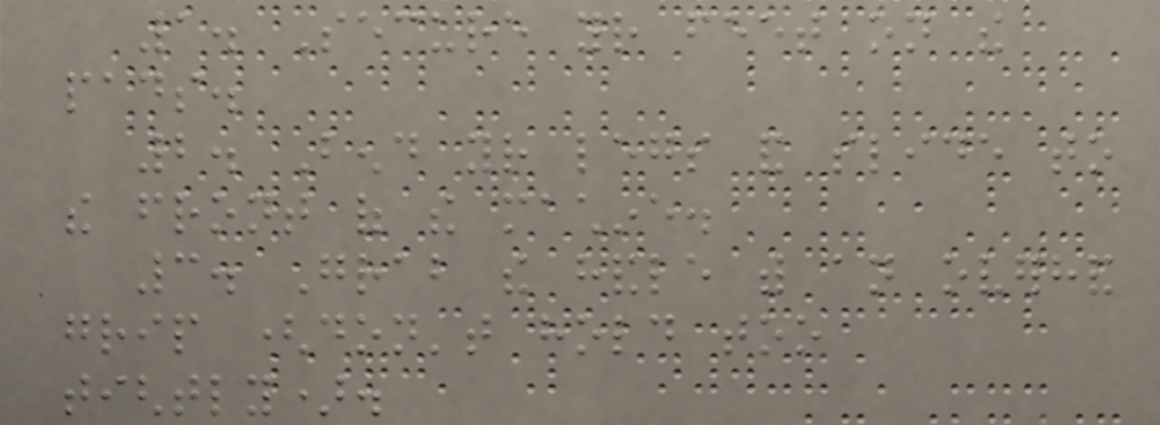1. Secure your feet on the
pads.
2. Bend your legs and slide to
the front of the machine.
3. Grab the handle with an overhand
grip (don't hold too
tightly).
